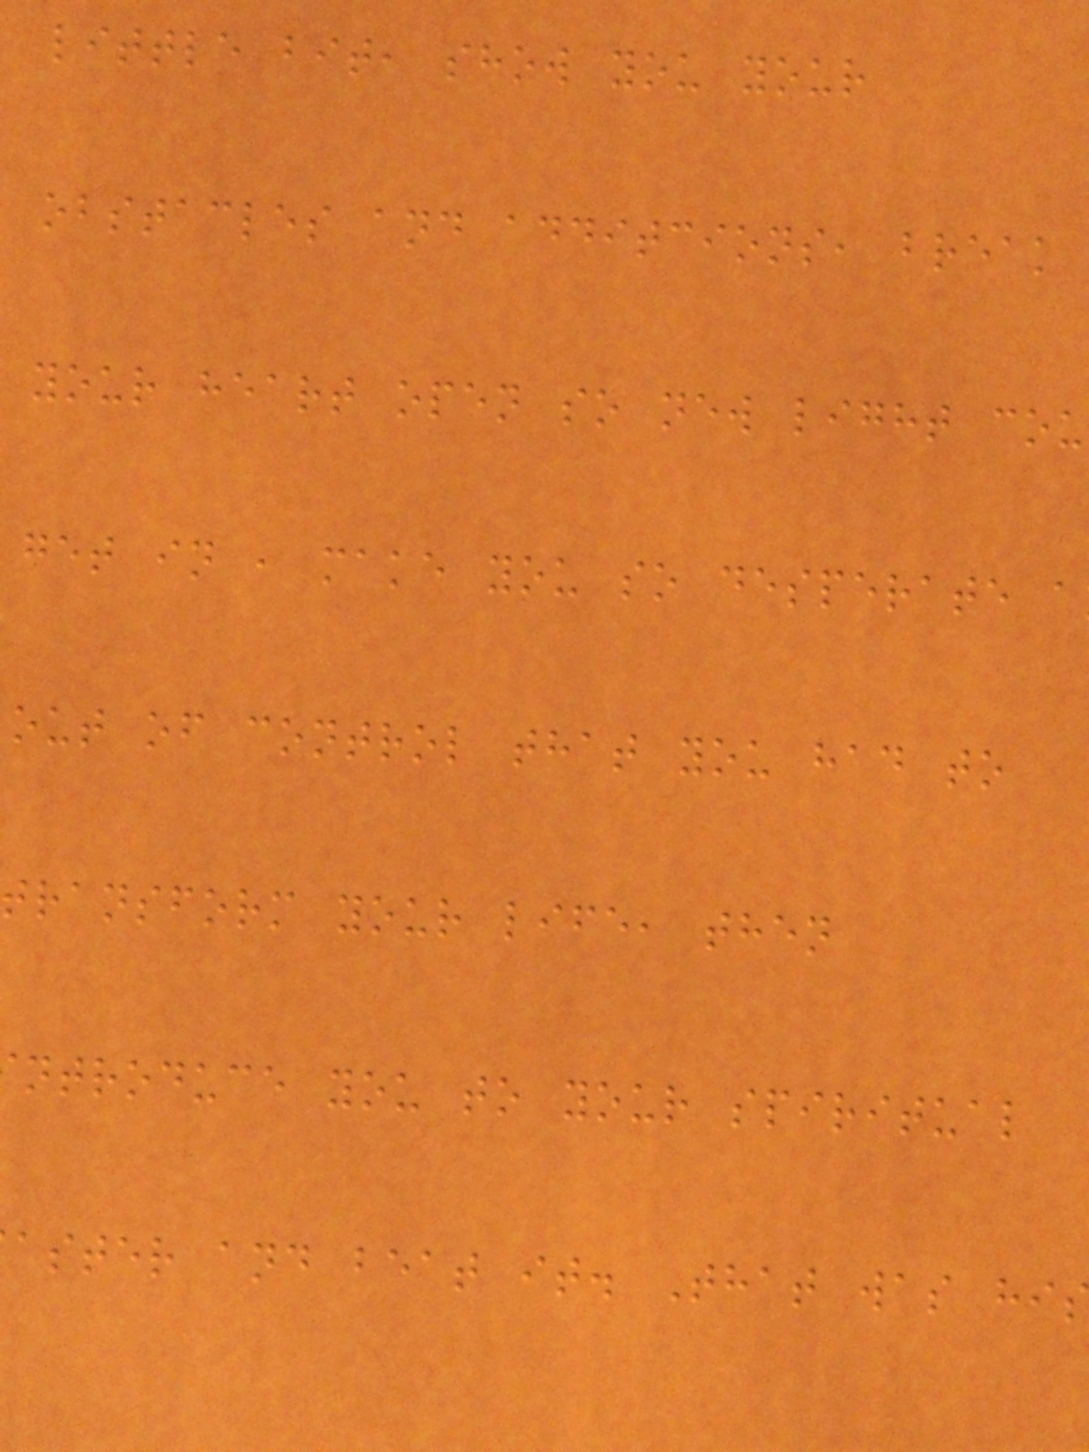little bit, show you your
obstacles and additcions, break
your heart open so new light cou
get in , make you so desperate a
out of control that you had to
transform your life, then
ntroduce you to your spiritual
aster and beat it. That was hi
